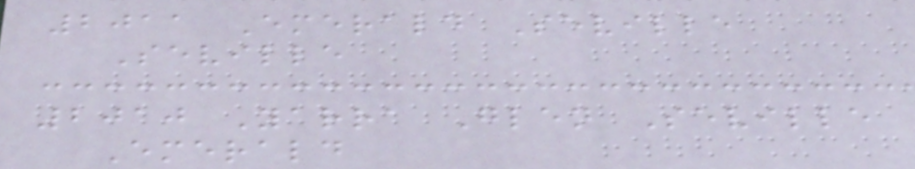2011 Emerald Seville
Seville
2010 Yarra Glen Seville
Emerald
